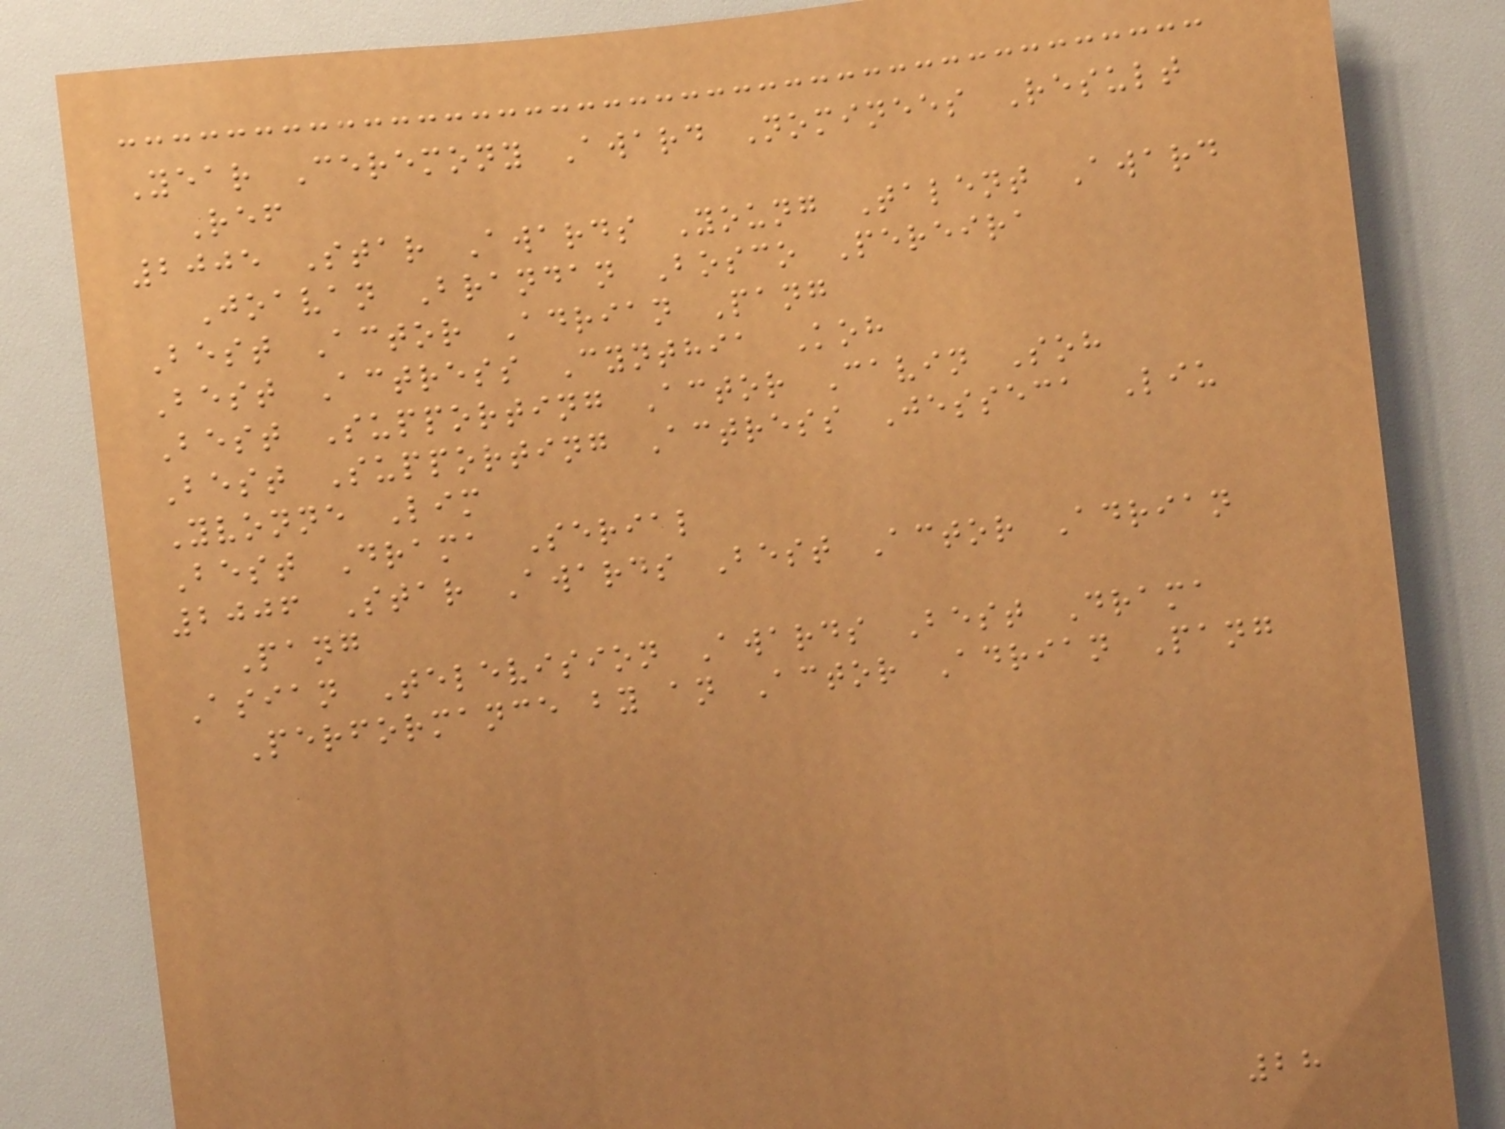Year Ceremony Award Nominees Result
Ref
2005 Star Awards Young Talent Award
Joavan Brandan Bosco Pereira
Best Actor Adrian Pang
Best Actress Cynthia Koh
Best Supporting Actor Cavin Soh
Best Supporting Actress Jesseca Liu
Yvonne Lim
Best Drama Serial
2006 Star Awards Best Actor Adrian
Pang
Asian Television Awards Best Drama
Performance by an Actor Adrian Pang
28
